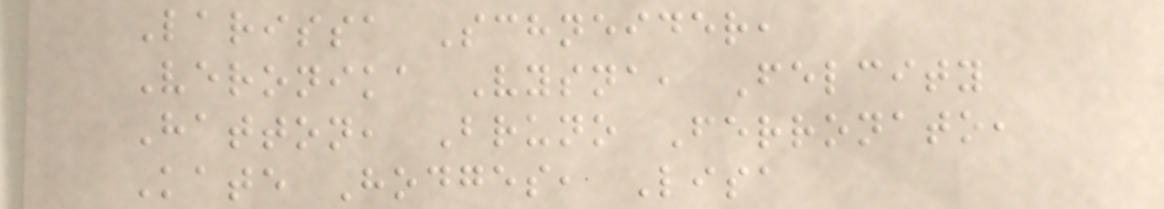Larissa Schneider,
Veronika Vysna, Felcity
Hatton, Bruno Ferronato,
Kate Hodges, Lisa
